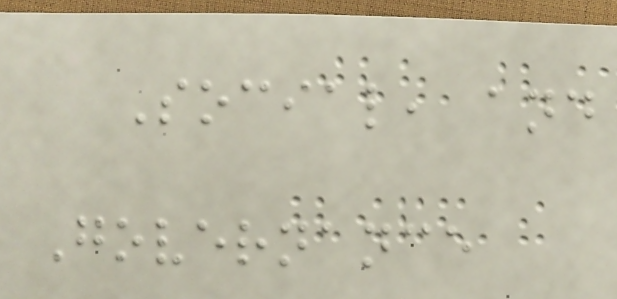Social, and
Governance
